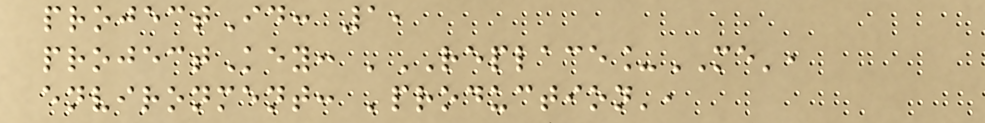projectId: 1,
projectKey: 'REPLACE_ME',
environment: 'production',
